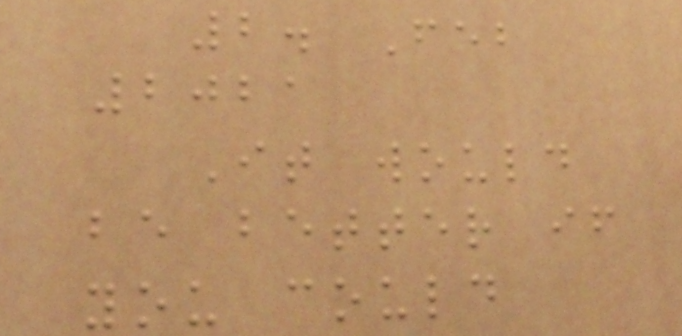2. Feb
2021
It would
be better if
you could
